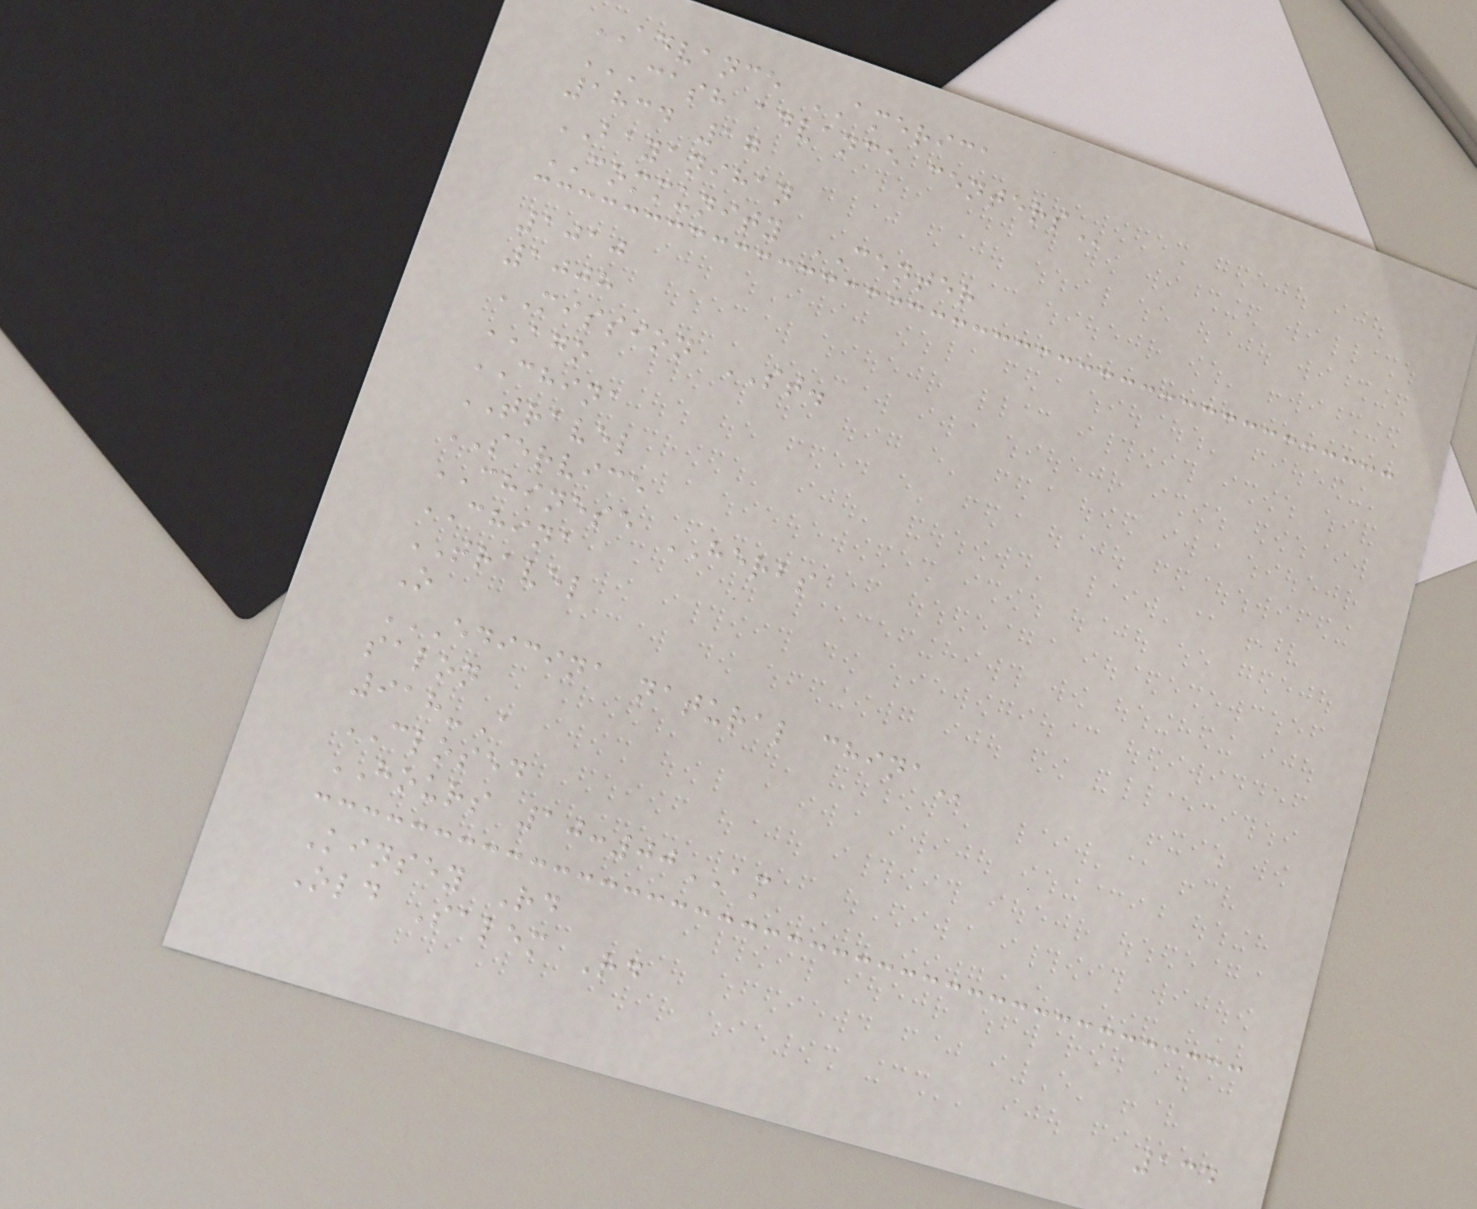ADVANCE AMERICA
CASH ADVANCE CENTERS
1834 17
BAYANIHAN
COMMUNITY CENTER
1010
1008
MISSION ST.
AGO
CHINA
TRAVEL
SERVICE
CHINESE HERBS
CHINA
TRAVEL
O
EDICINA NATURAL CHINA
salon
918-A
CLOSED
HOURS 10:00AM
Kinsey Rd
Old Salem Rd
134
